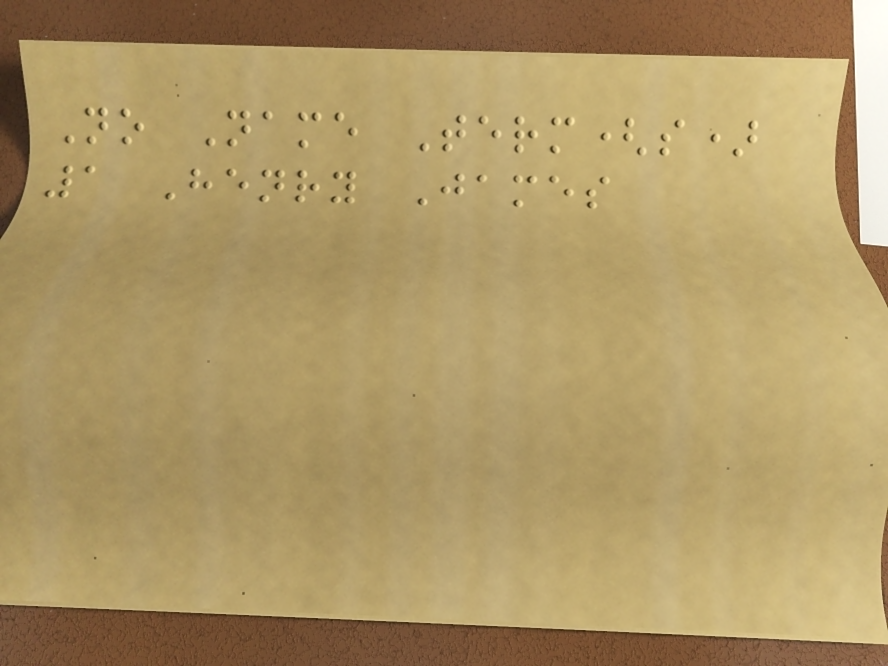No Name Term(s)
1 Henry James
